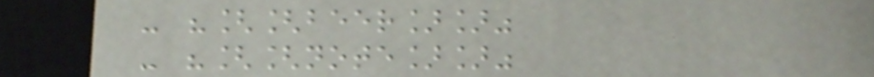- "[[beer]]"
- "[[note]]"
